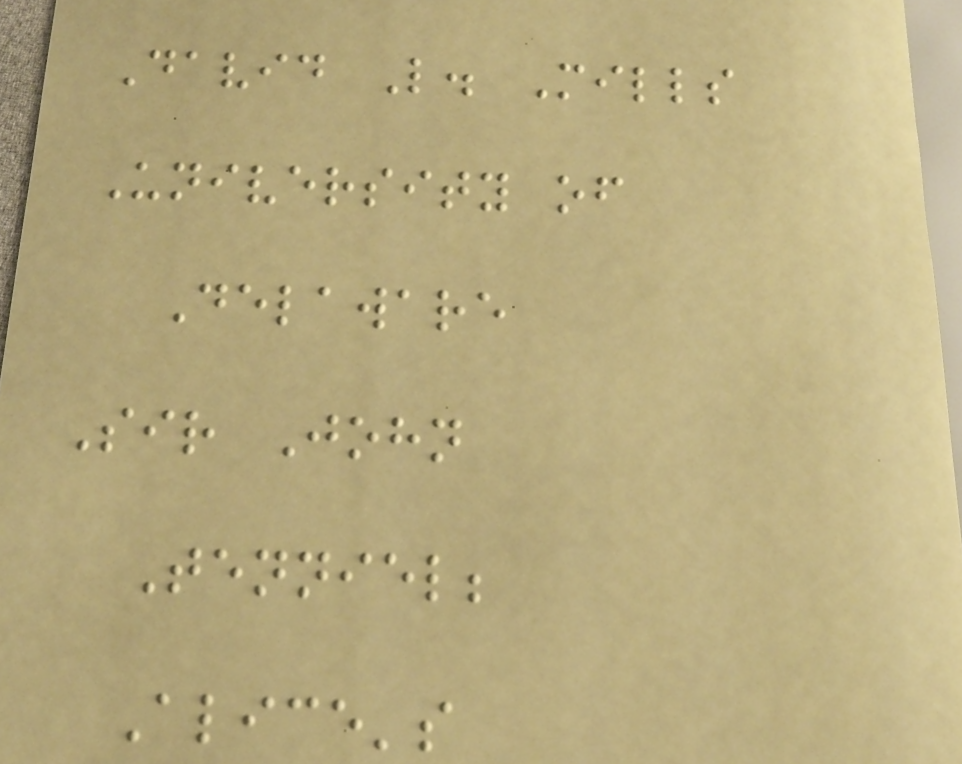David L. Mills
University of
Delaware
Sir John
Tenniel;
Alice's
